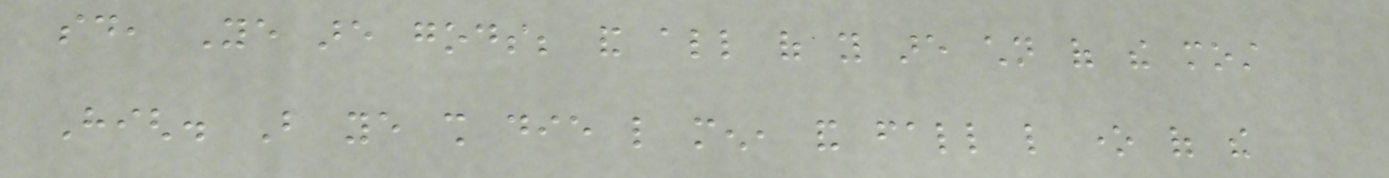said, Ye are gods; and all of you are children of the most
High. But ye shall die like men, and fall like one of the
